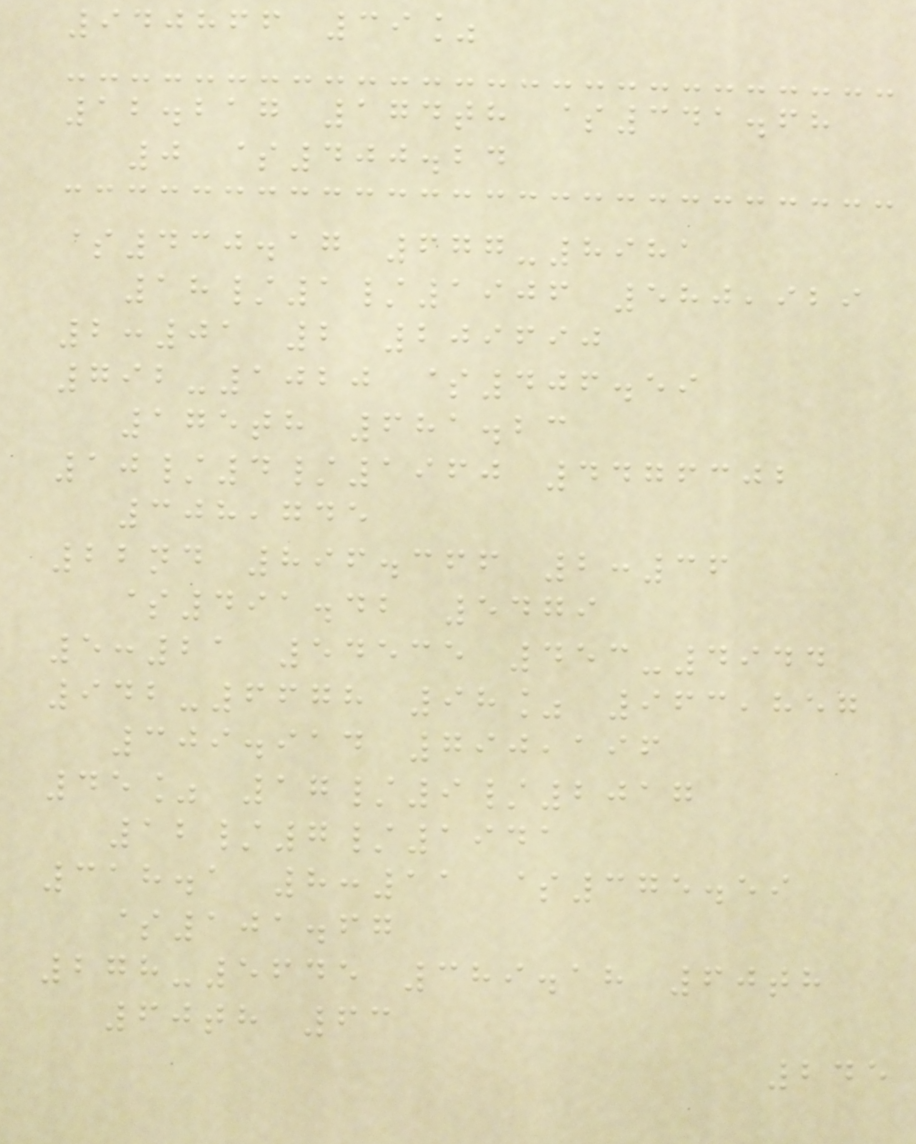940866 39%
12.217 174th $341.68
0 $400.24
$430.17 677-8981
18/1/1906 580,929
2:01 2 209690
792-1020 $406.59
175th 681.23
10/4/1960 4476302
308,745
22nd 896.366 2:36
$491.42 5479
5:21 54535 453-4944
942-6678 98% 963,857
309.914 790,196
45% 17/9/2017
12/7/1941
318.1 8:11 $375.59
$101.67
278-5645 389.18 60th
60th 63
245
